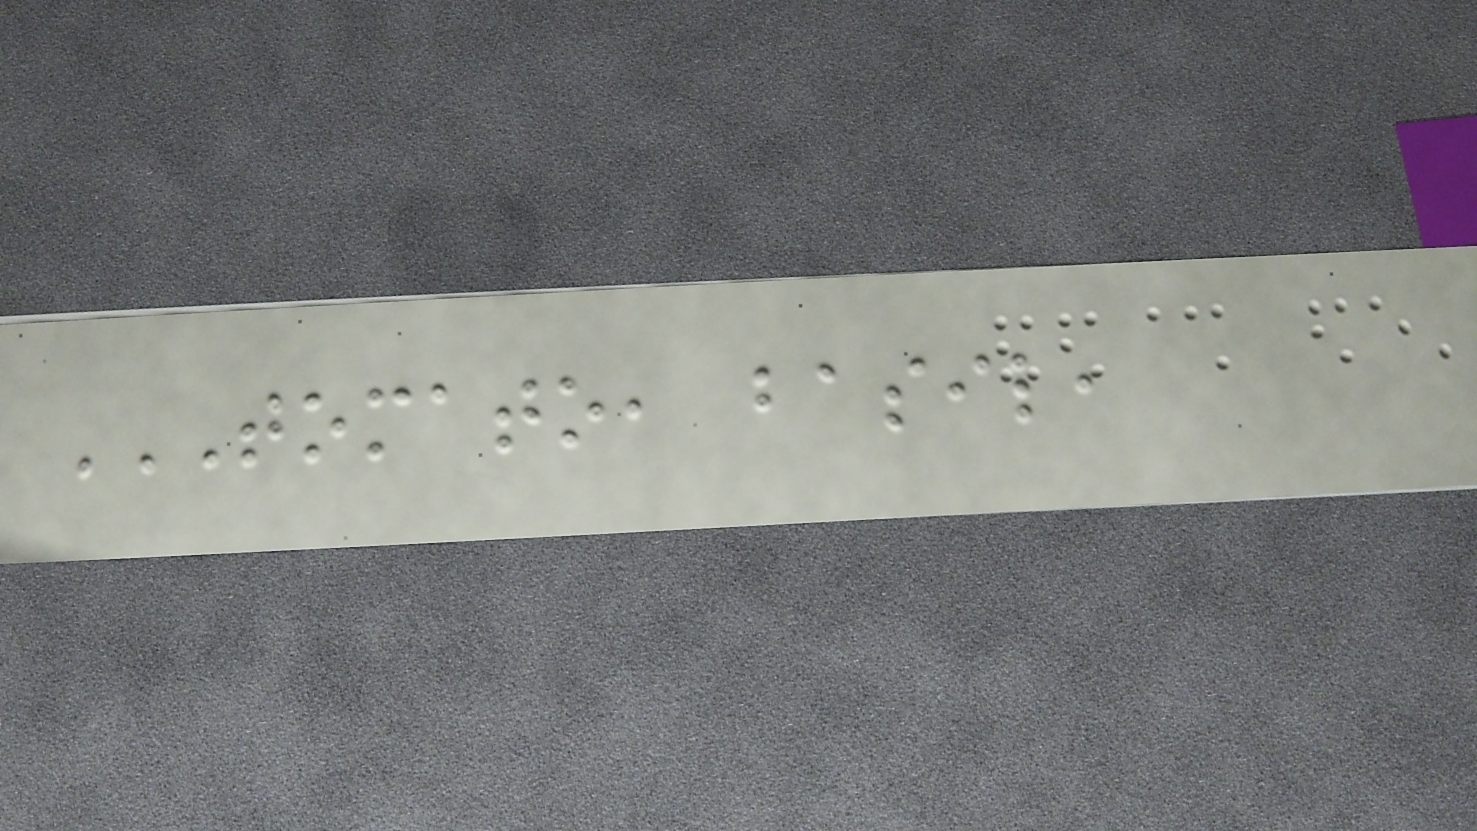TOMATO, BASIL,
